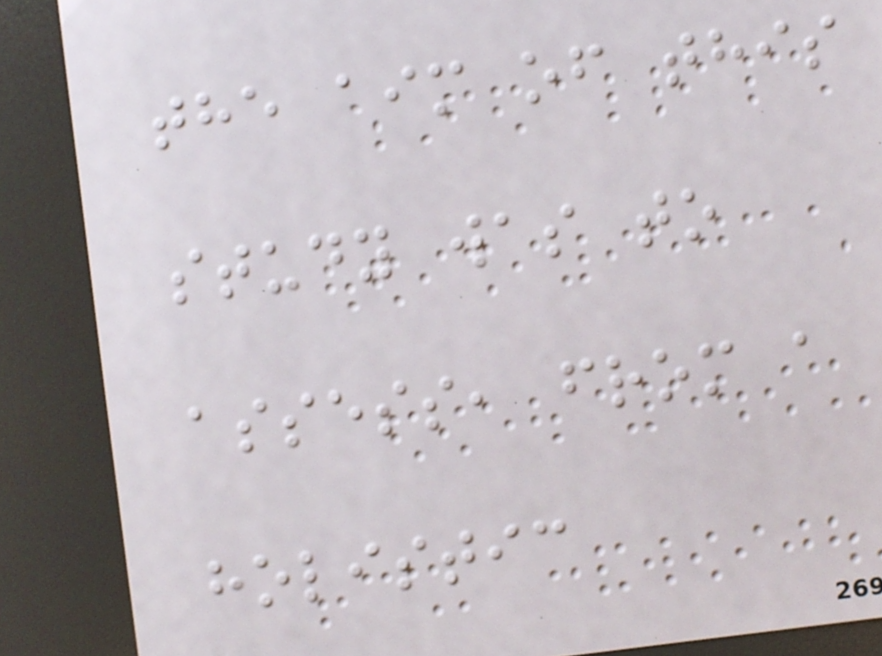the aim of this
study was to
assess, from a
holistic
